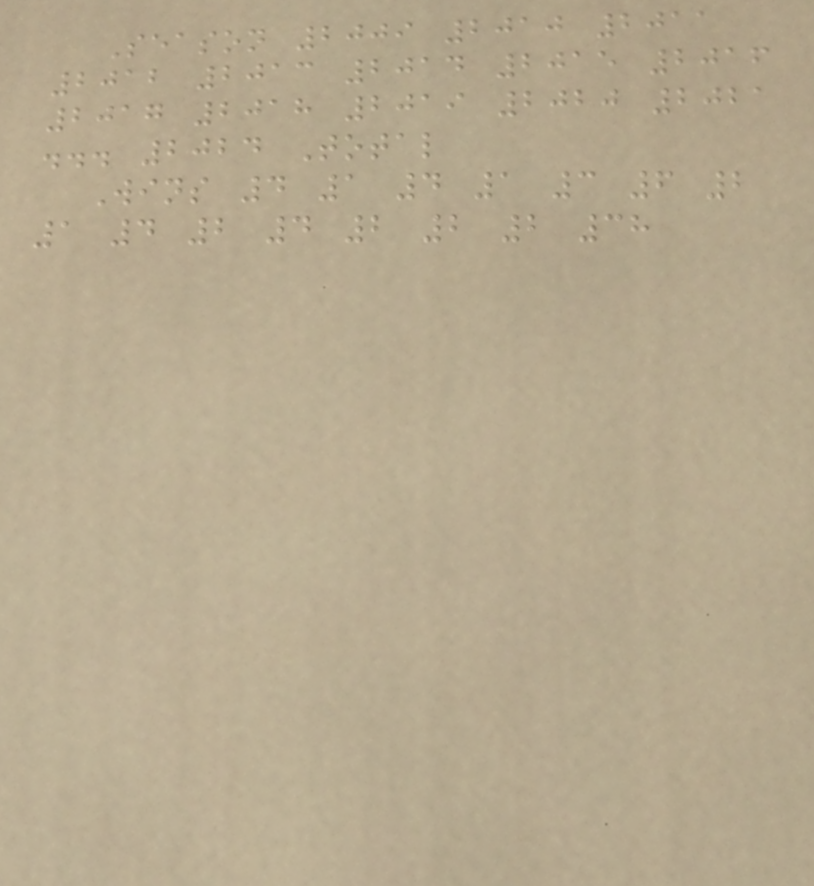Season 2009 2010 2011
2012 2013 2014 2015 2016
2017 2018 2019 2020 2021
... 2024 Total
Wins 4 1 4 1 3 6 2
1 4 2 4 2 2 2 38
